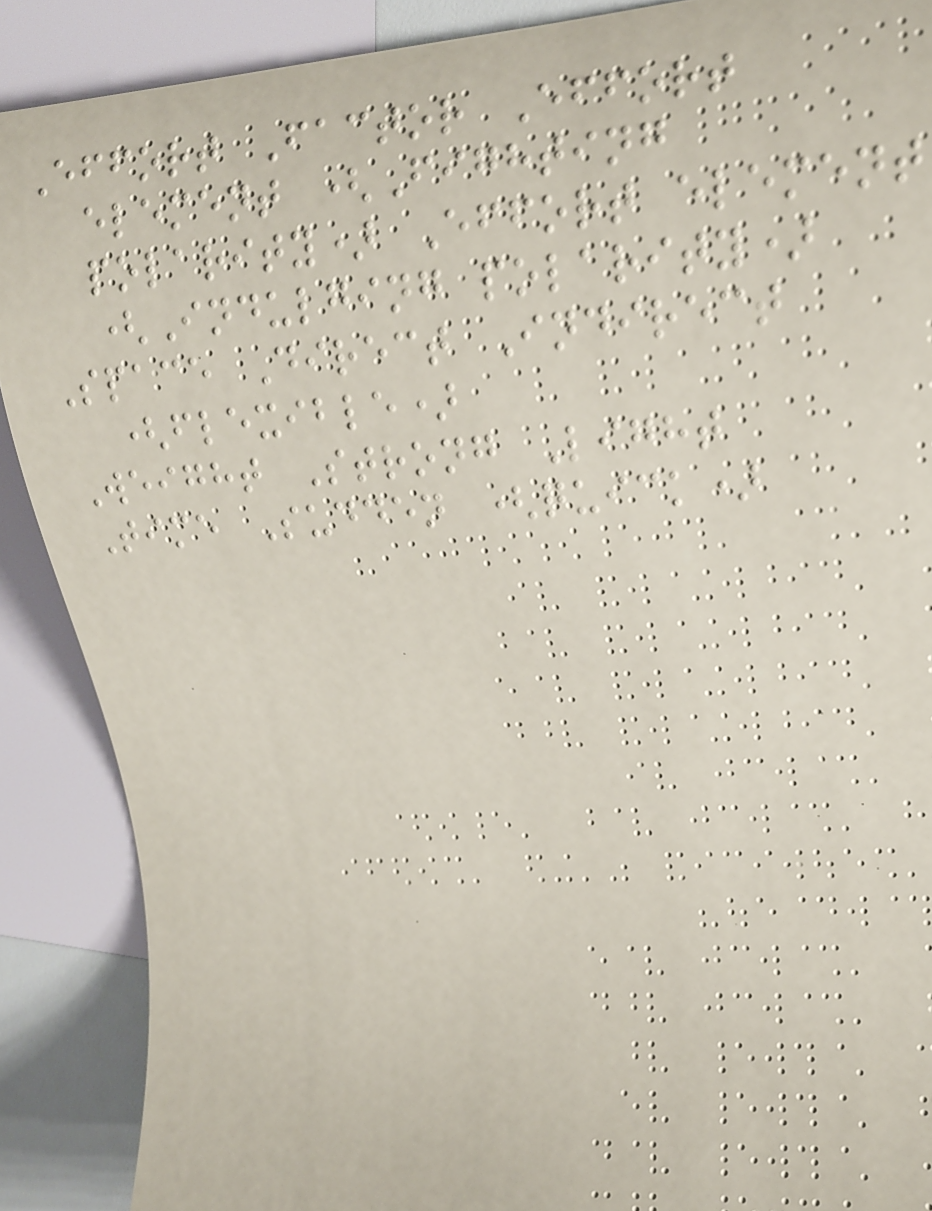Effort Factor Effort
element (Fighting
polarity) Effort element
(Indulging polarity)
Space Direct Indirect
(flexible)
Weight Strong Light
Time Sudden (quick)
